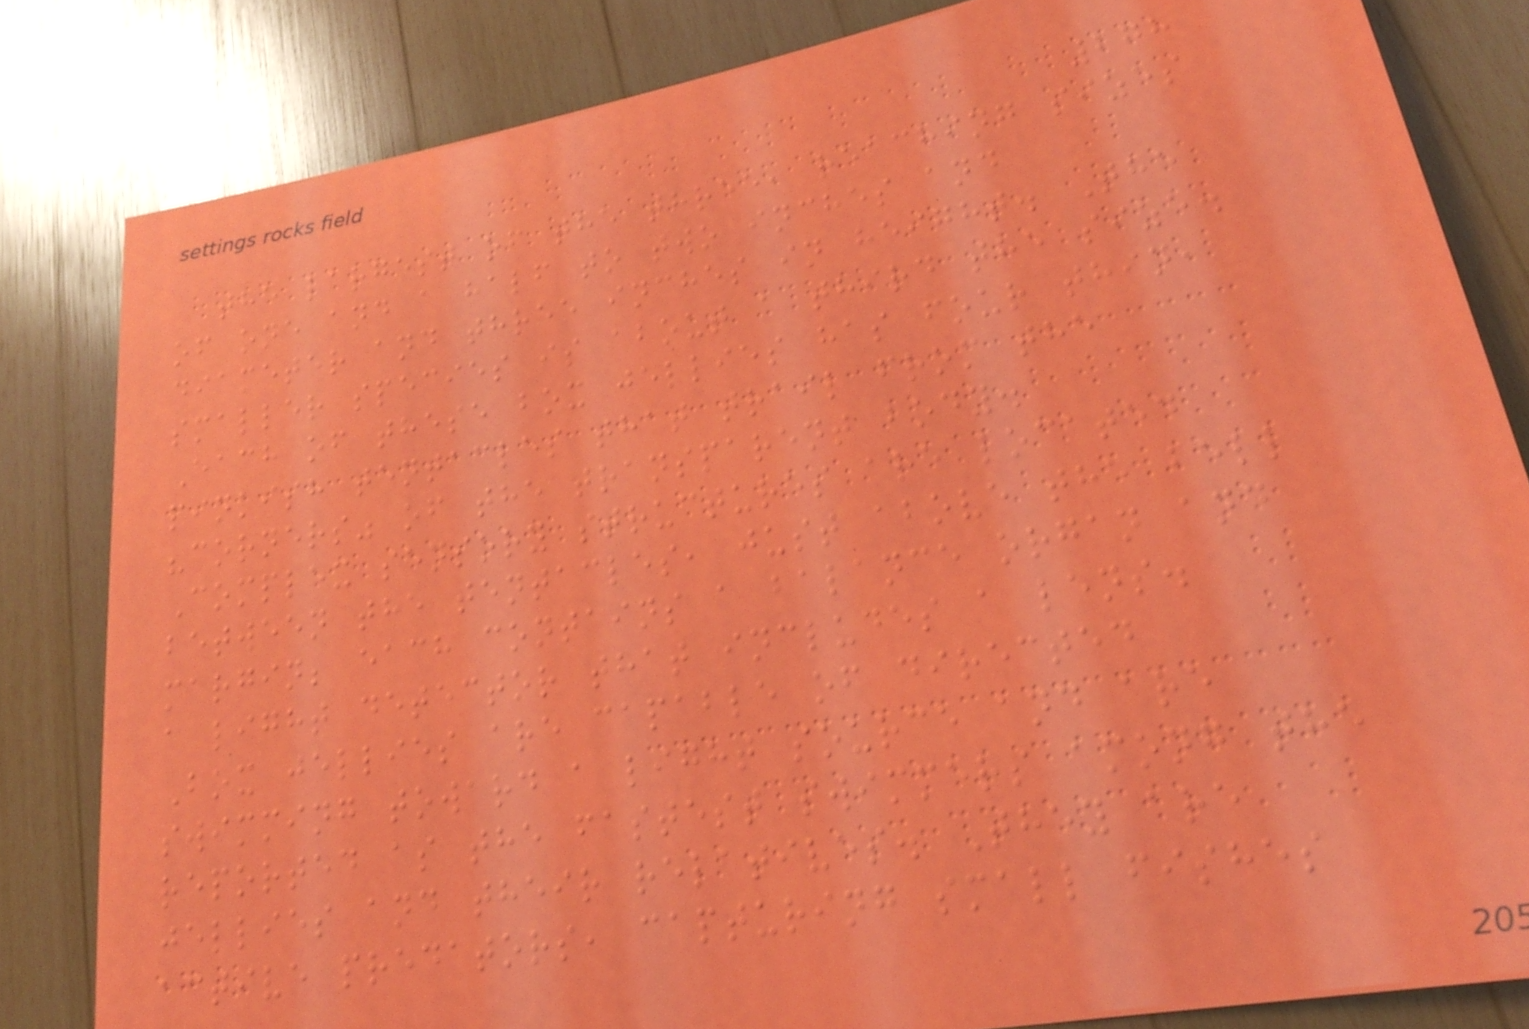278
the largest of the three, reaching sizes
of one and a half to two inches and
diameter and three inches in height. The
smaller species is about a third the size.
Each of these box jellies has four thin,
pinkish tentacles that trail from the
"corners" of the transparent body.
Complex sensory structures are located
between the tentacles, just above the bell
margin; each contains a balance organ and
a light detector that includes a lens.
Box jellies are capable of directed
swimming toward a light source and are
reported as the fastest swimmers among the
jellies and their relatives. They are
active predators, capturing small fishes
